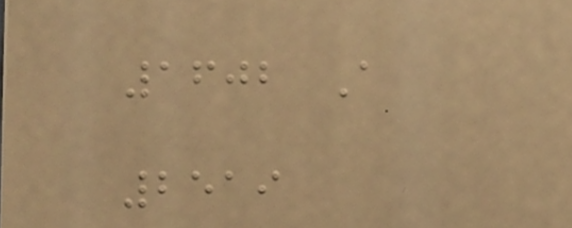1602 A
2519
